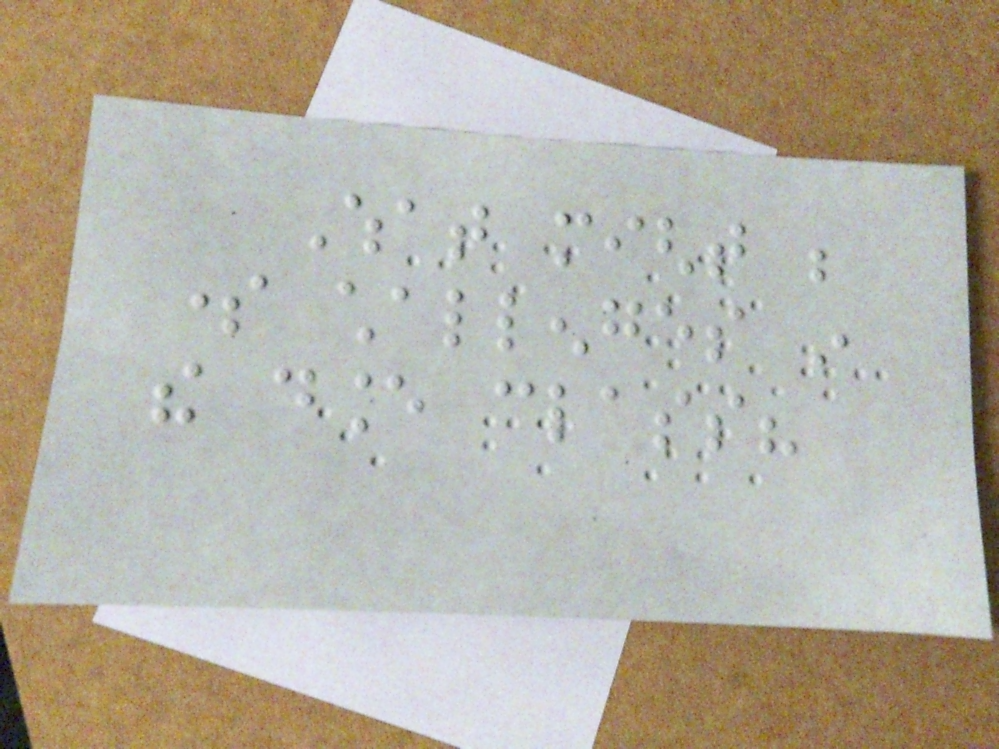What might be
some challenges in
the dance class?
